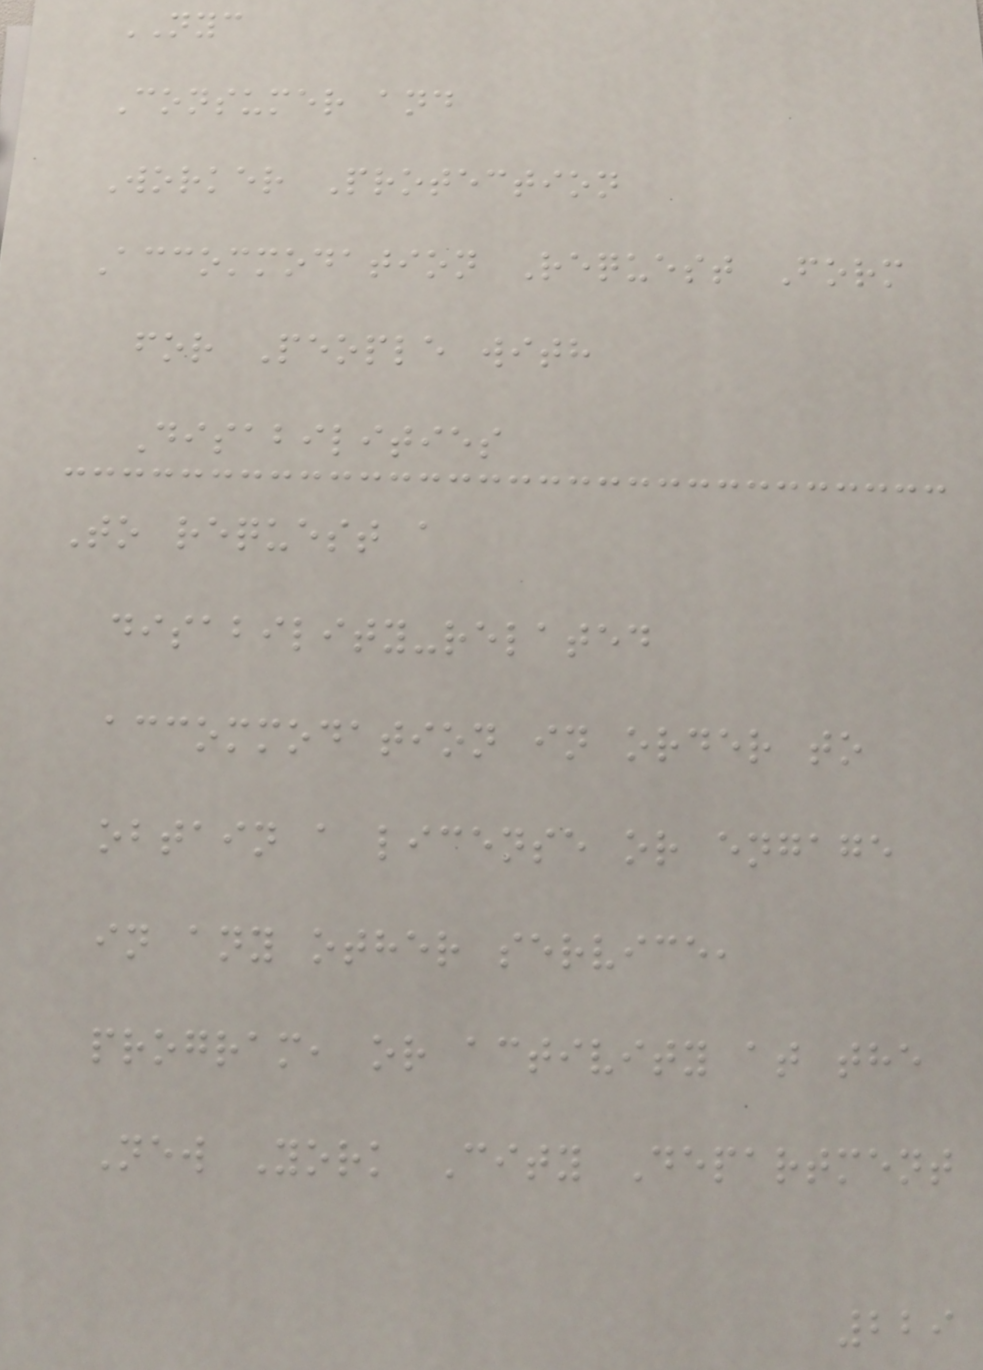NYC
Consumer and
Worker Protection
Accommodation Request Form
for People with
Disabilities
To request a
disability-related
accommodation in order to
obtain a license or engage
in any other service,
program, or activity at the
New York City Department
229
